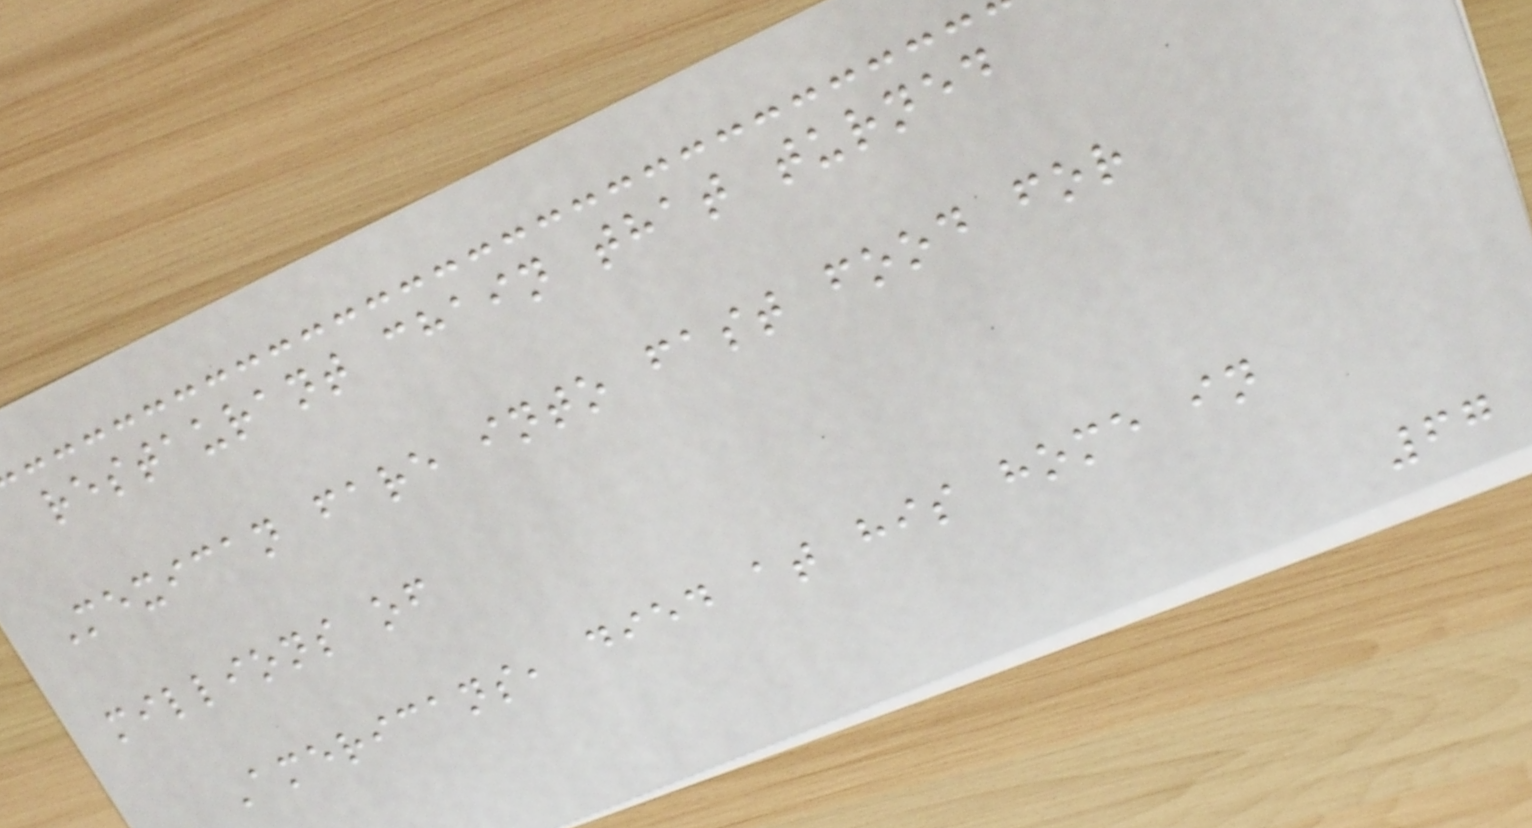restaurant chain that turned
Mexican fare into fast food for
millions of
Americans, died at his home in
67
